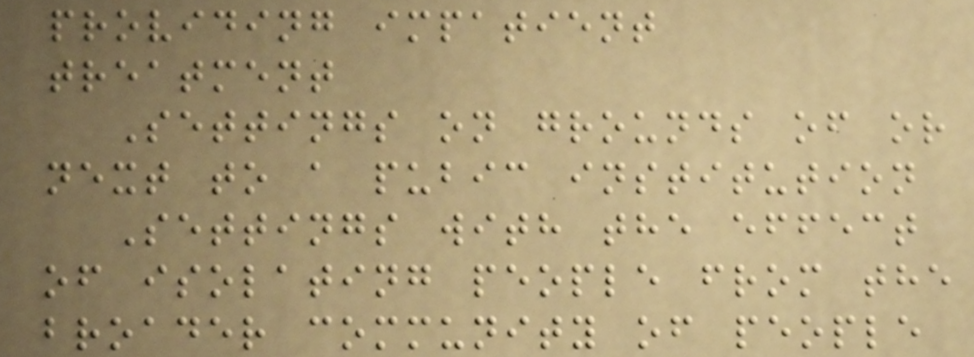providing impatient
treatment
Settings on grounds of or
next to a pubic institution
Settings with the effect
of isolating people from the
broader community of people
